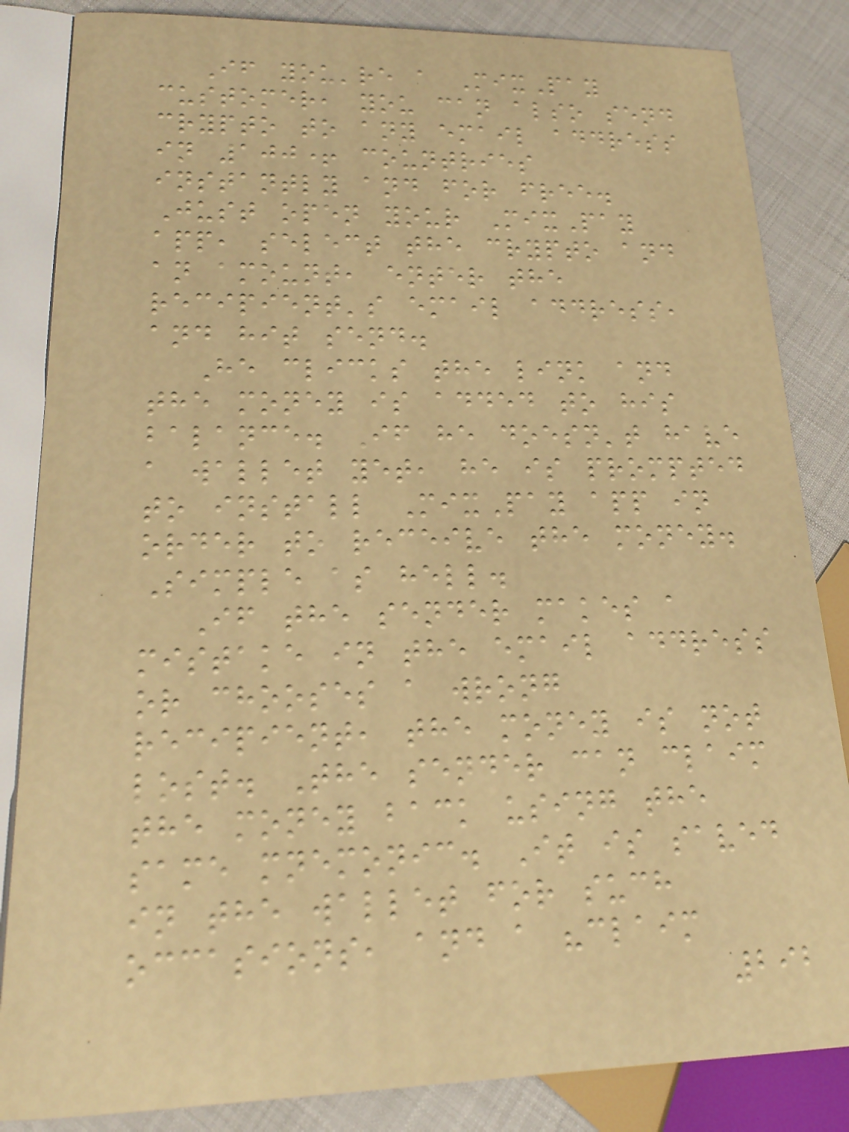If you're a MixPay
customer, you can also send
crypto to any email address
in 100+ countries
instantly and for free.
Just open your MixPay
app, select the crypto and
an amount, enter the
recipient's email address,
and hit send.
He clicks the link and
the money is added to his
balance. If he doesn't have
a wallet yet, he is prompted
to install MixPay app in
order to receive the money.
Simple as hell.
If the sender makes a
mistake in the email address
or chooses a wrong
recipient, the money is not
lost. The sender can claim
the money back using the
same mnemonic. It is saved
in the wallet for such
occasions, and a "claim
292
